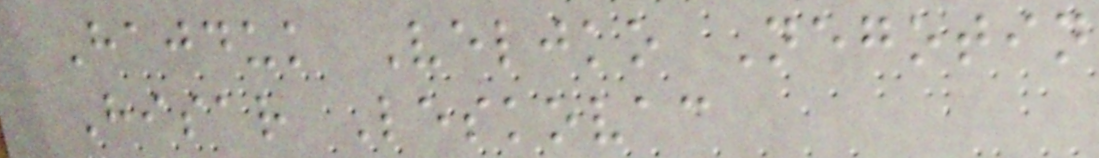Hajduk Veljko Negotin
Hisar Leskovac
